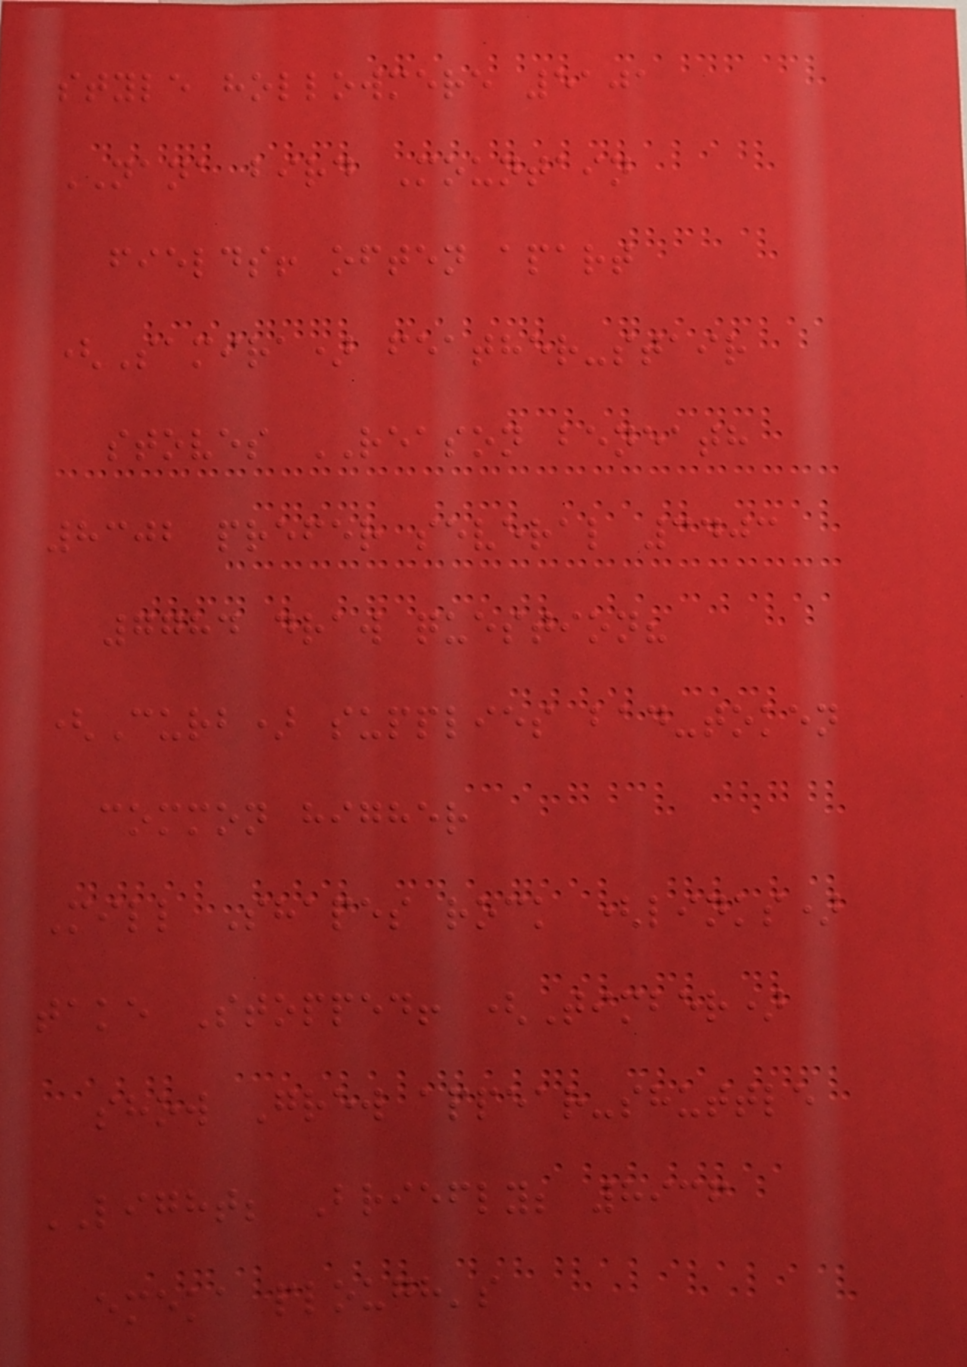style hollowmere 5101
NANA bird Mountain
fields! often apart
(Samira) feather-stair
stoves REASON beneath
8302 prefer several 3403
7784 draw question?
(Curb) supplies bad-token
common higher
Mill Shapes rock (links)
take Stopped! (Timber)
show Grew appear-shuttle
LIGHT; Briefly; 8936
emeka plough's
